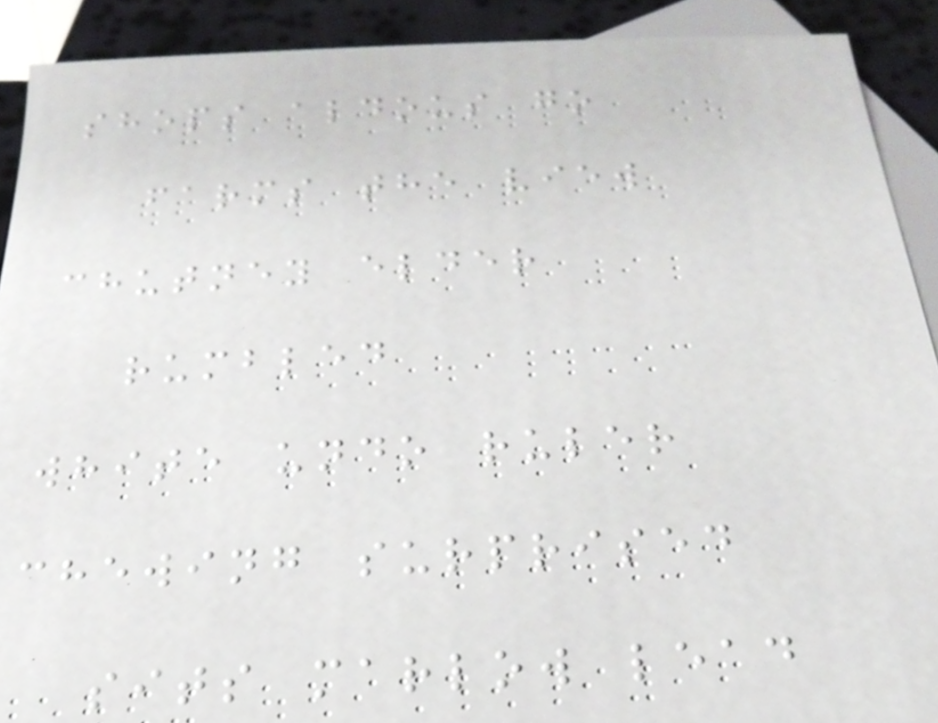shops aldous go
farms the view
chutney elder
rumbled
white undo ruler
chewing surprised
sits marlow lead
